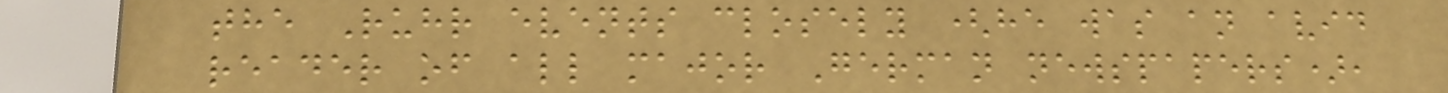the Ruhr events closely (he was an avid
reader of all major German newspapers),
